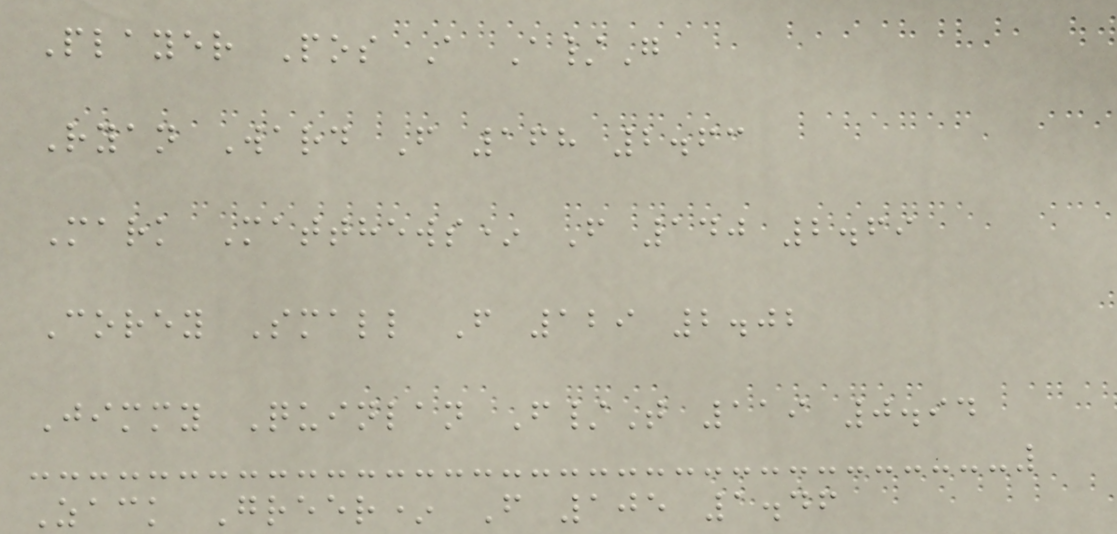Player Pos A A/G
Ryan Ward F 168 2.63
Mark Matthews* F 140 2.69
Corey Small F 129 2.02
Jimmy Quinlan F/T 119 0.94
Zack Greer* F 105 1.46
